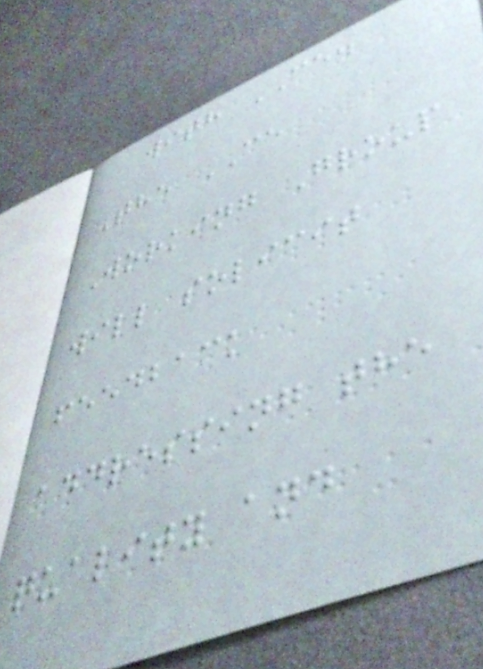with CE.
The CE
Working Group
will solicit
feedback
addressing the
quality and
